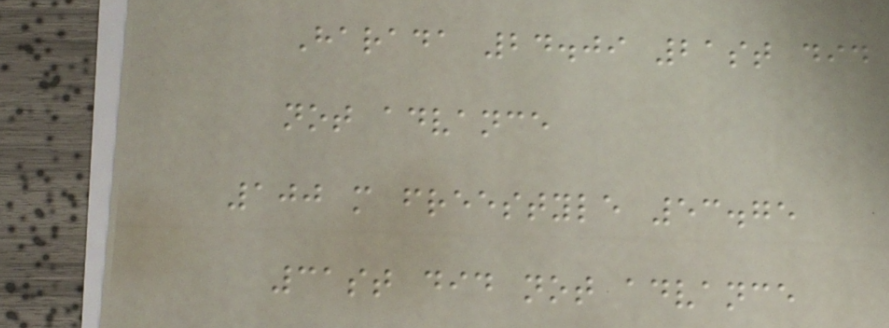Harada 24.09 21st did
not advance
100 m freestyle 53.75
31st did not advance
